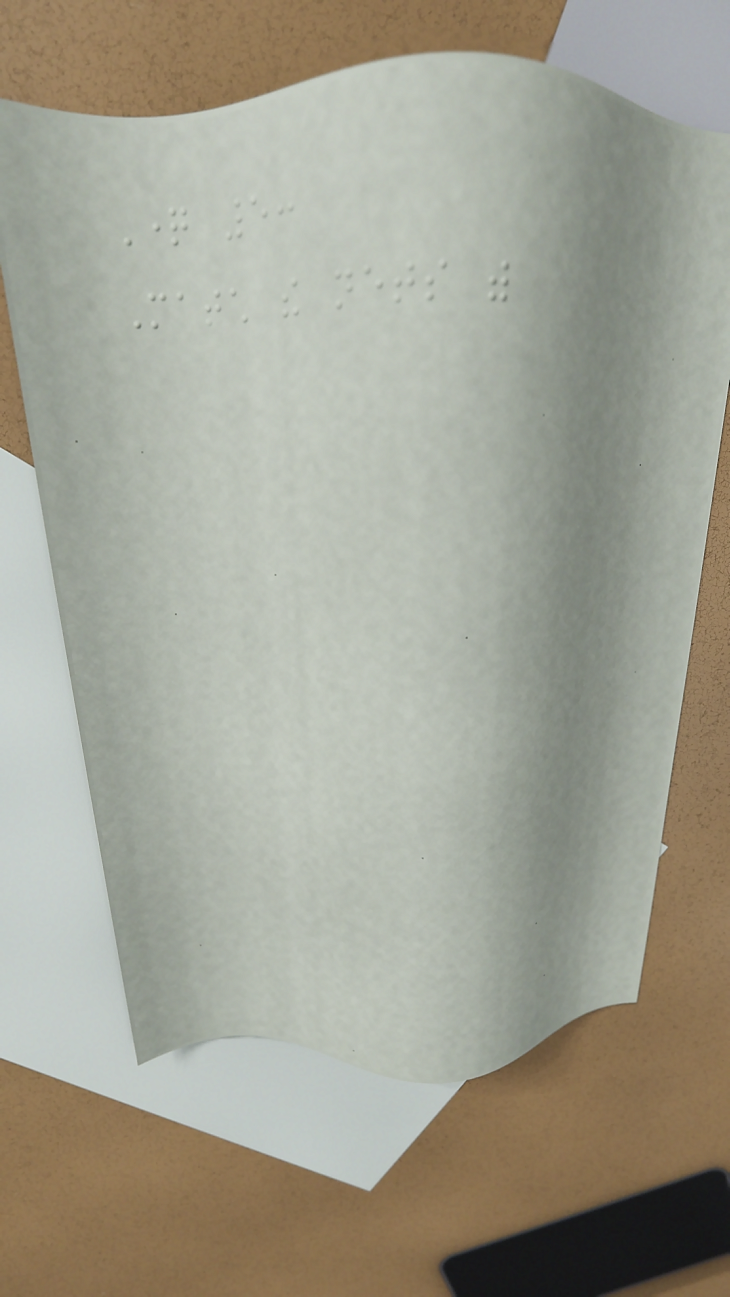Question 5:
Match the nets with
